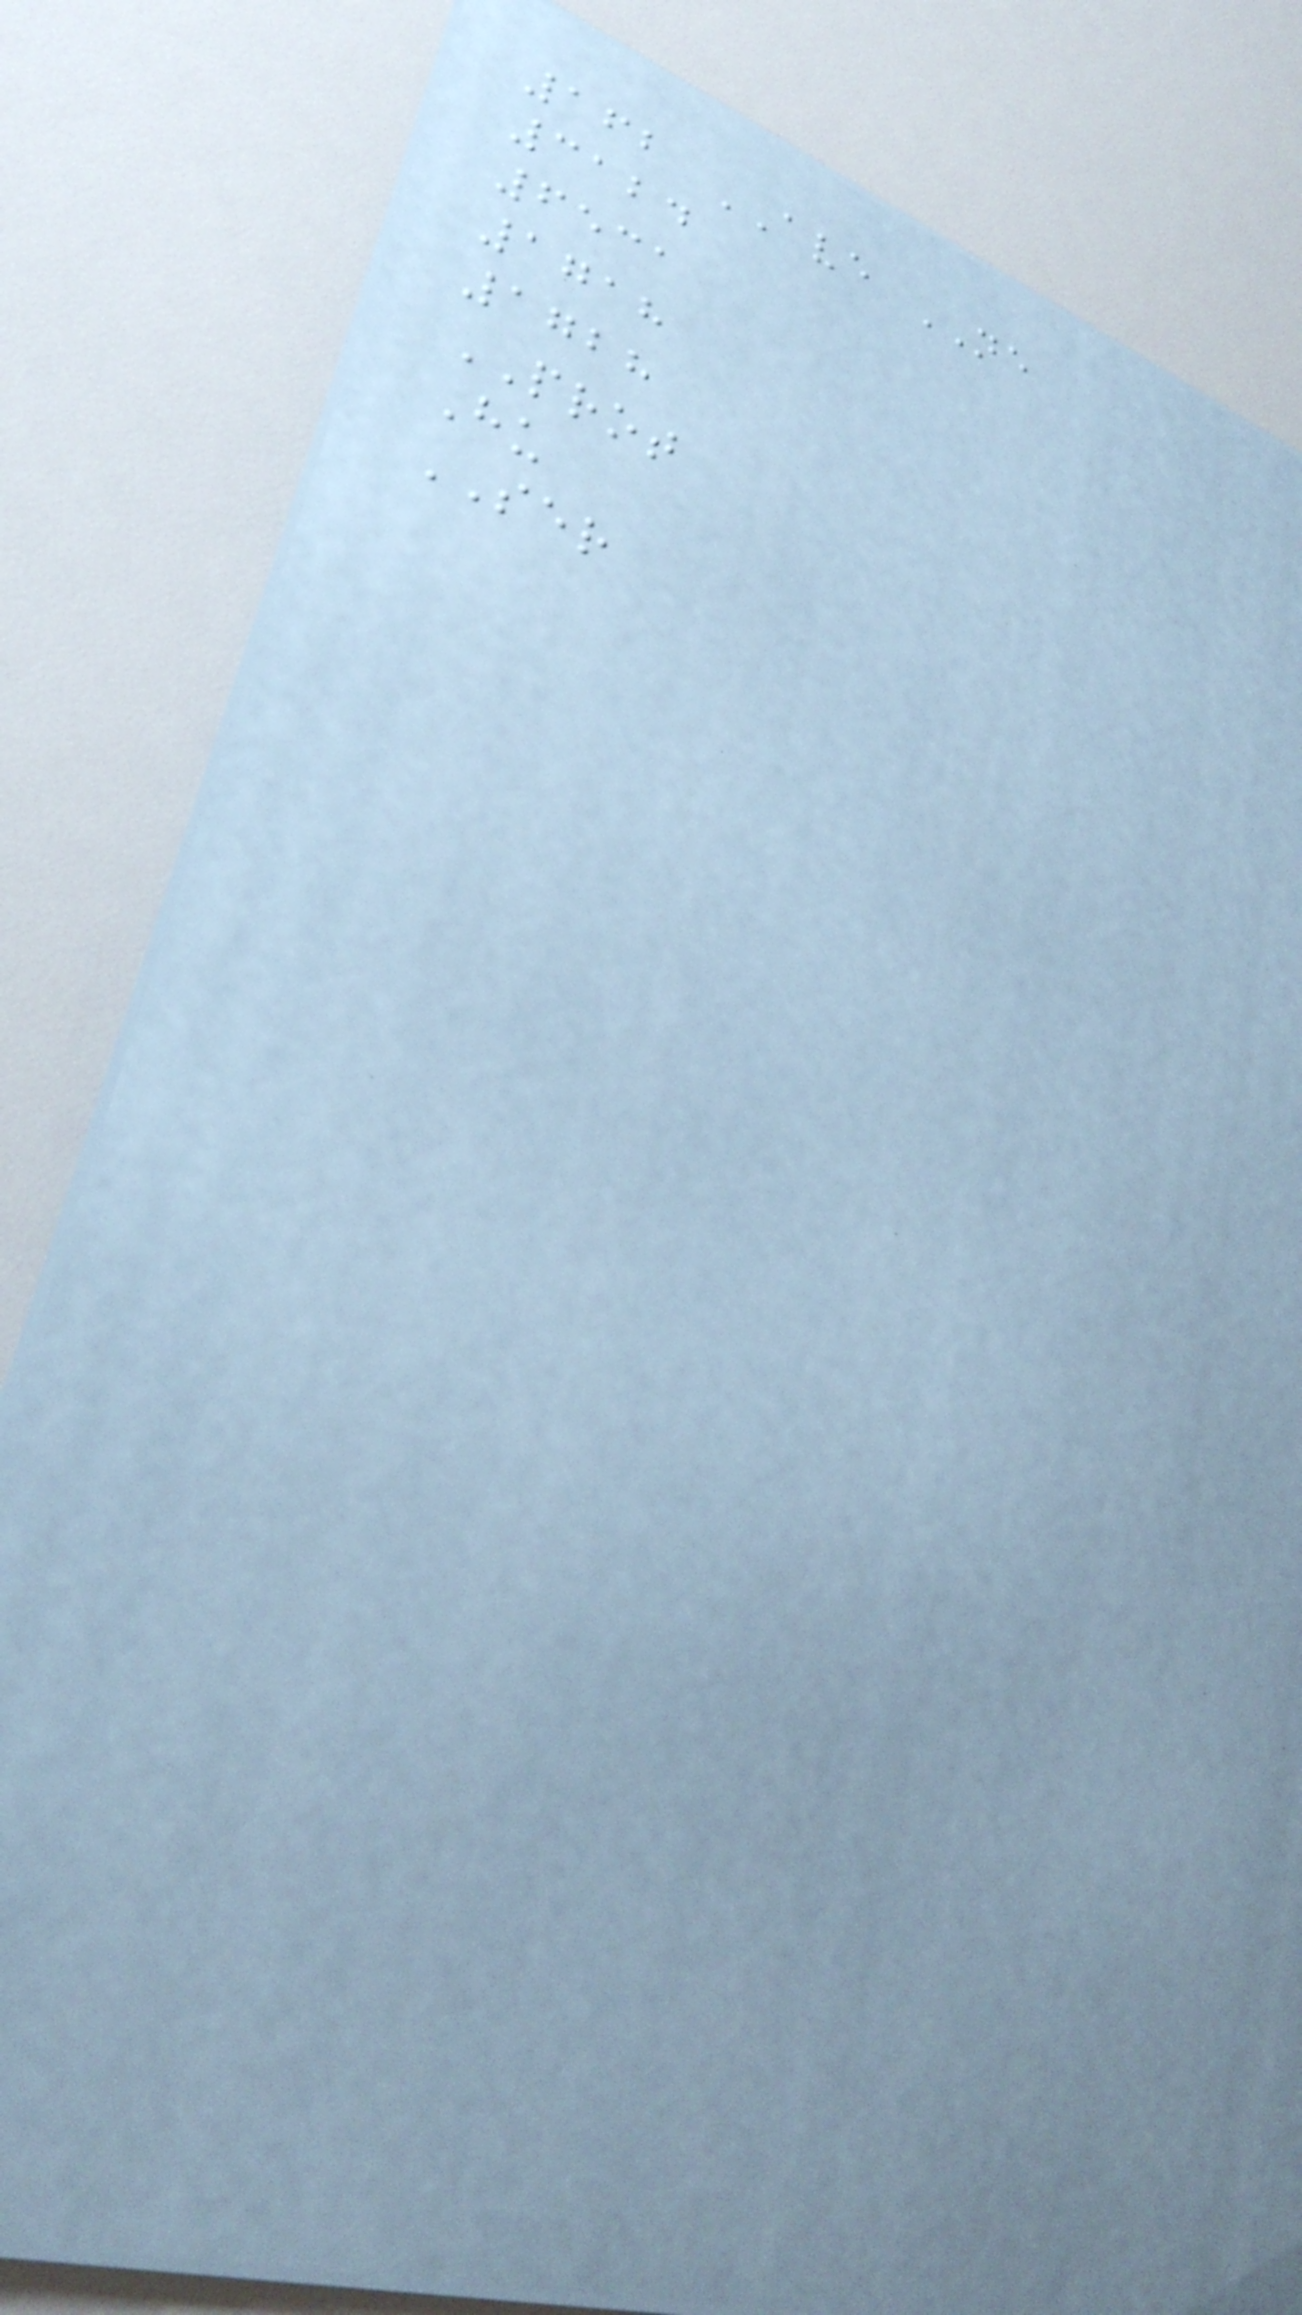162 AVE NE
3124
6531
1718
1728
PROT
Hu
SER
